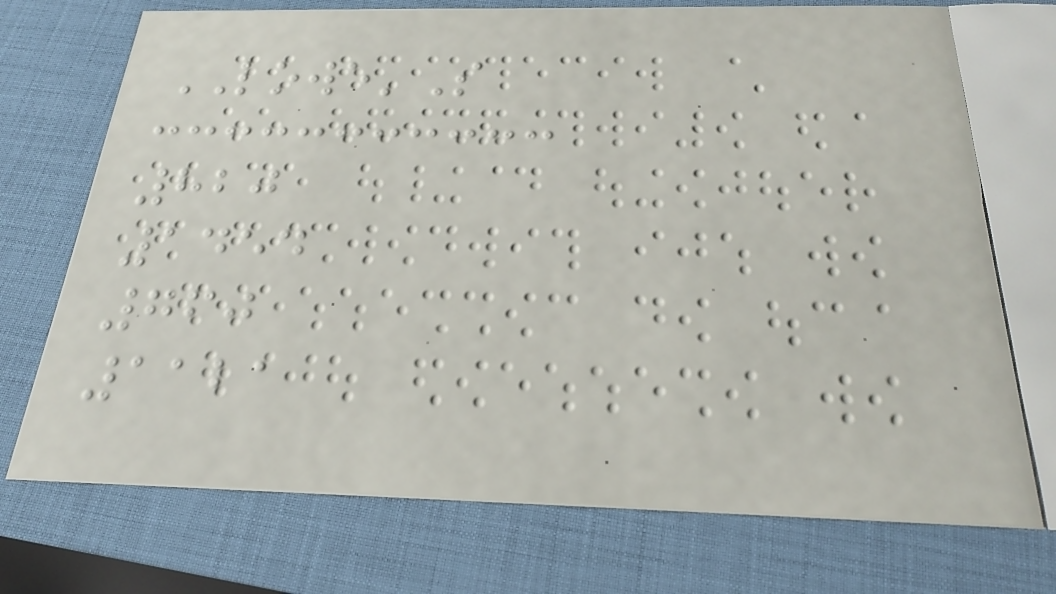LOWE'S
820
1454
760
1121
